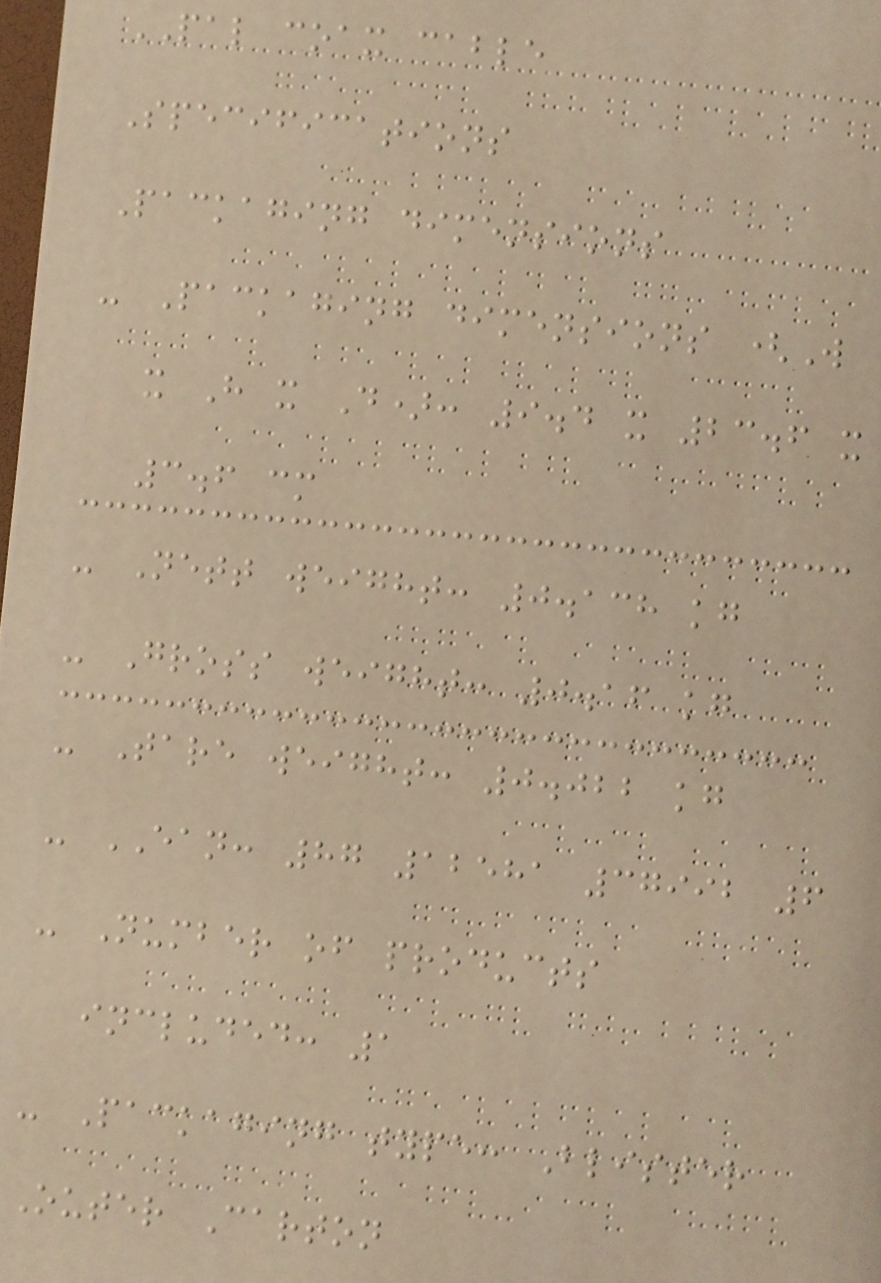PAL coax cable
Specifications
Packaging dimensions
- Packaging dimensions (W
x H x D): 9.4 x 23.6 x
3.6 cm
- Nett weight: 0.138 kg
- Gross weight: 0.16 kg
- Tare weight: 0.022 kg
- EAN: 87 12581 37992 6
- Number of products
included: 1
- Packaging type: Blister
Outer Carton
